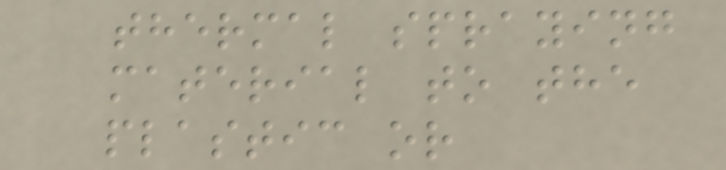thermal spraying
material to the
plastic or
